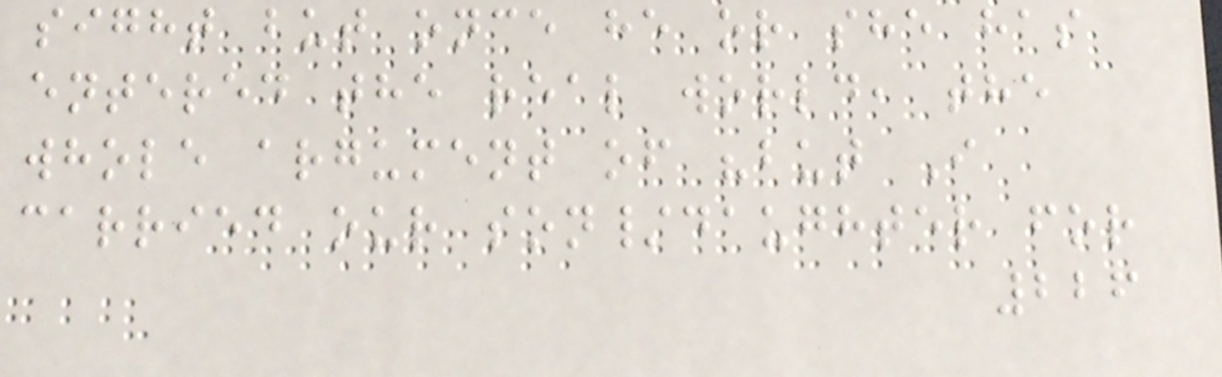sight but once he or she has
entered the real world, the
whole argument of "but I
carried our son/daughter for
226
